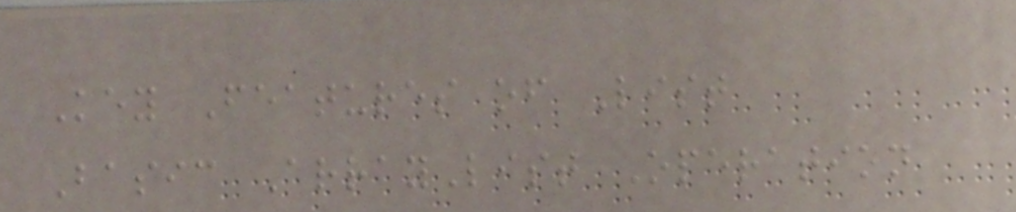Key Features of List
Basic ArrayList Operation
